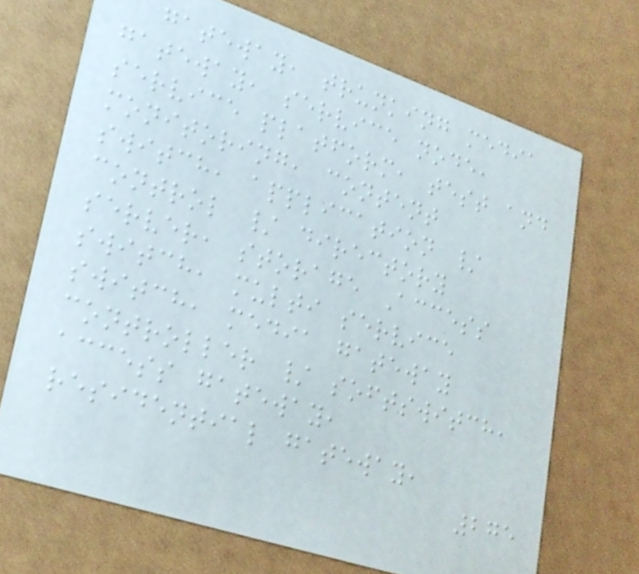gateway, trunking media
gateway, service node,
service platform, test and
monitoring, content
switch, application /
control / directory
server, storage Access
switch, multi service
switch, media gateway
controller / softswitch,
access gateway,
residential gateway,
275
